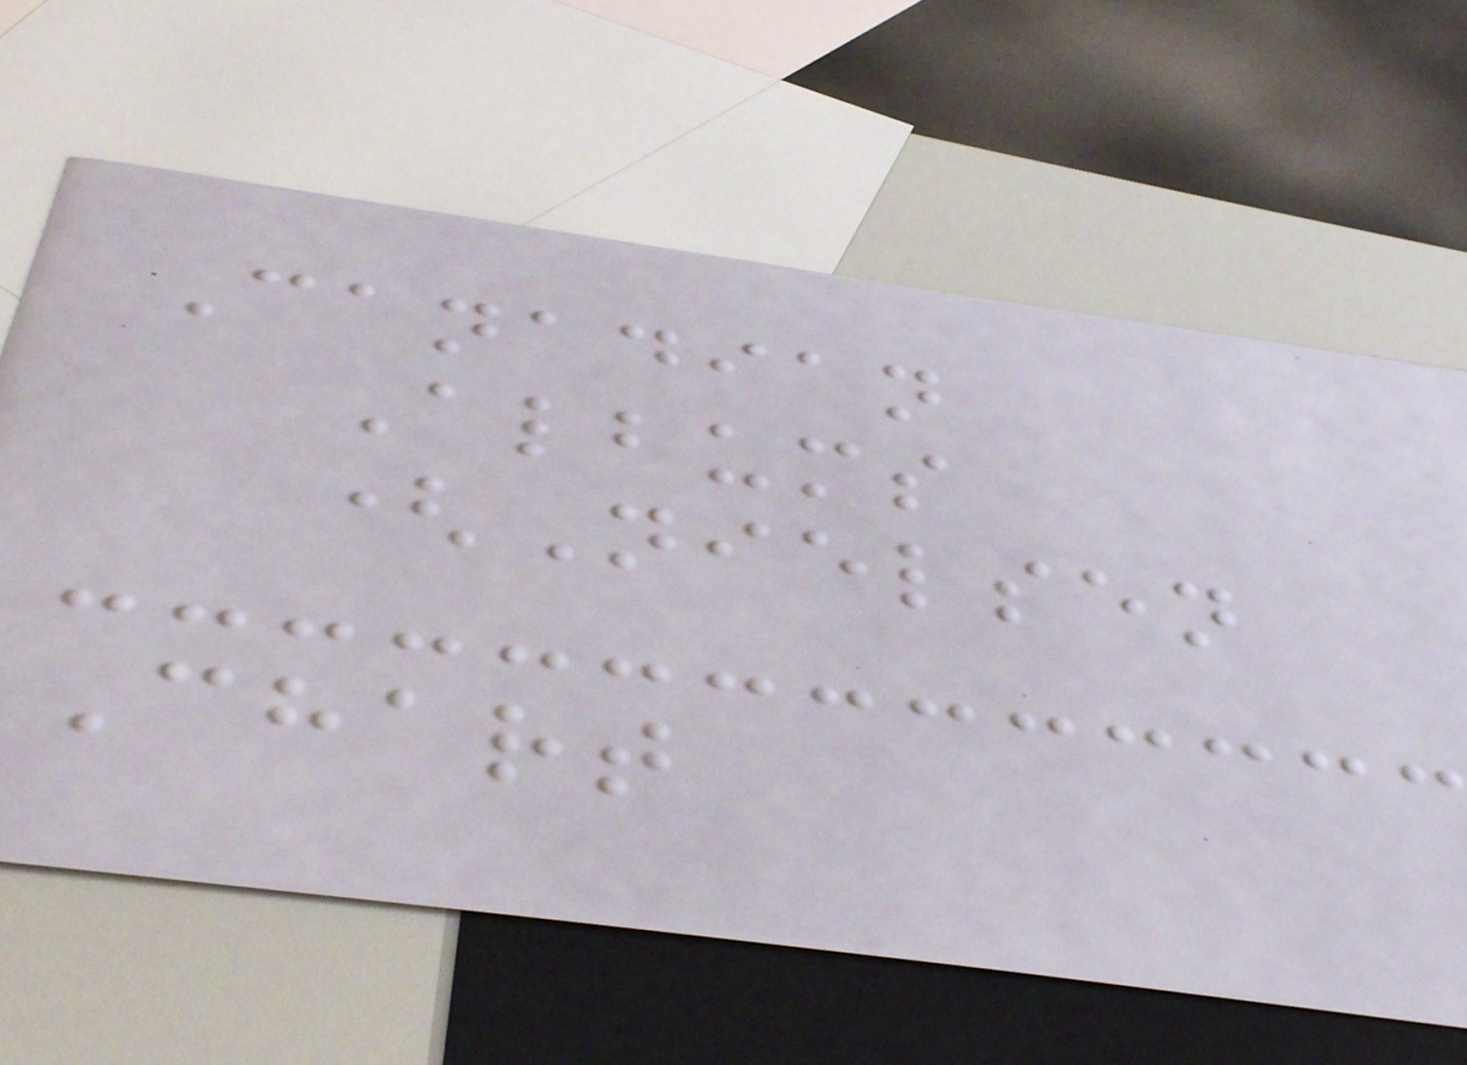Canadian
Albums
(Nielsen
Chart
